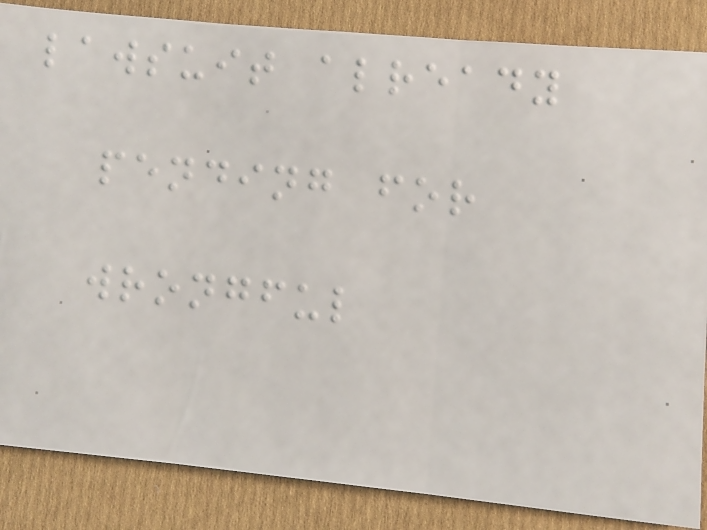lawsuit already
pending for
wrongful
